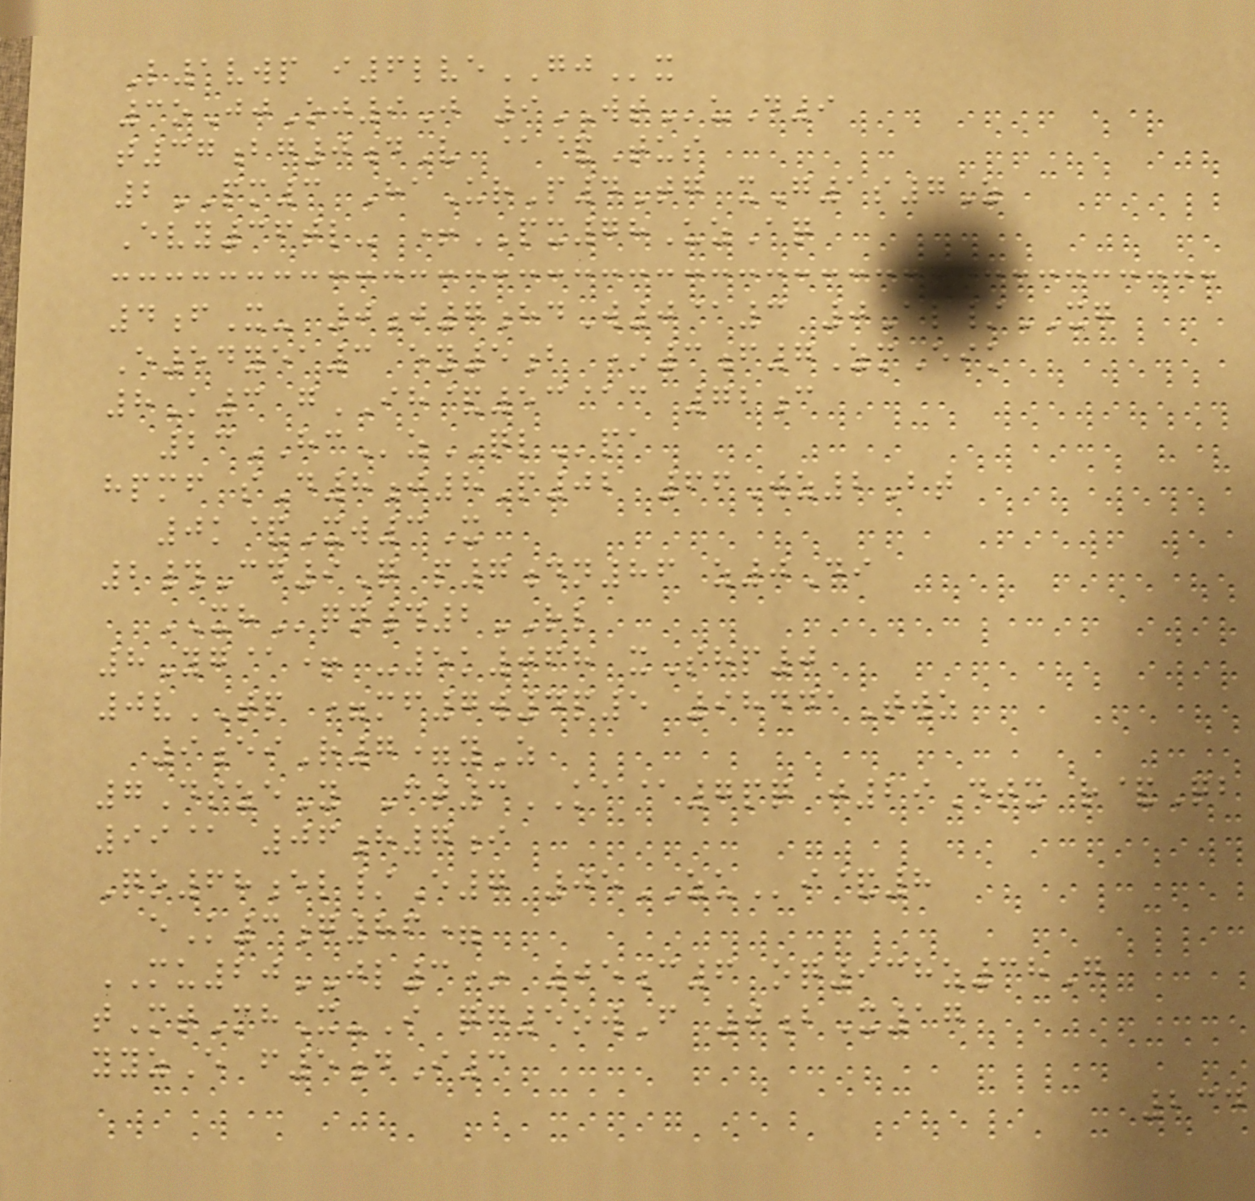L1vwp i6lveGJx
3oJjOj9J 9WTuD9
t37bg0dV @&Tus
2PM3 HaUrP4Tg xG1s7Z
Evy36tl- +PX78UzAq
4fX- 0j7hdW0@3 0Al/XG
E54yea3 ey5b *3f7ZmEik
8K3 gIH&53@c 72c
23HCzQLpa
hpmf sD8j8P02 66Wz2Bt
0k&Xw3X
2#Cd9Q p7dn86 z0Di
XHqn#2RL
8Yg@+ -5k068 xShp0
0vTP =mf7w4p5 98441Twz
9eiR7=yZ
7DszeY Ft3KA@7pq j29Dtx r&Qb
99@ 06h7i
Qo68el/E7 05ZUi&8
eK3g86=
MU20JL3* 05c6 oq938z38G
tMtMhX-I qg5owF 0bX17
yyzE f5dI3
234
